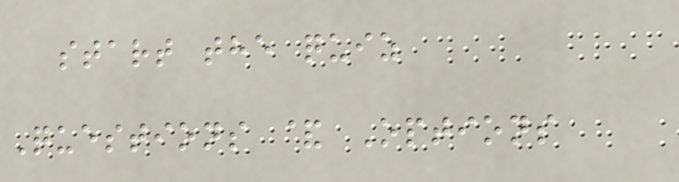start the quiz
Questions & Options
